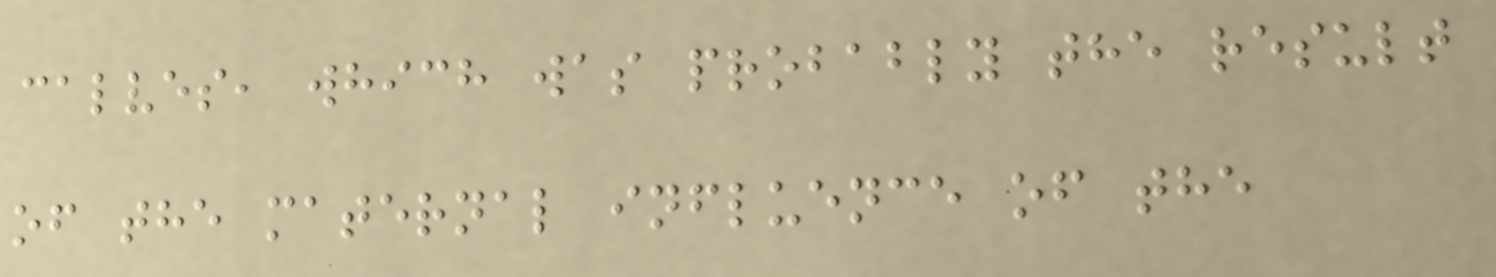calves, which was probably the result
of the maternal influence of the
